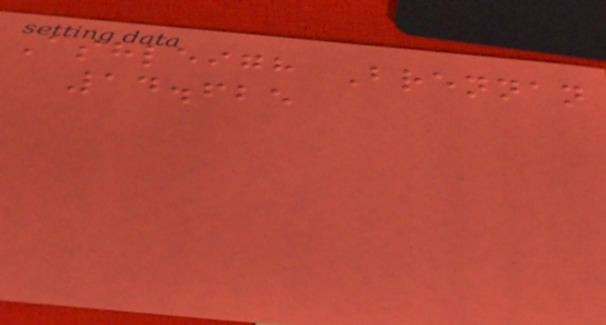Ashleigh Brennan
14.625
